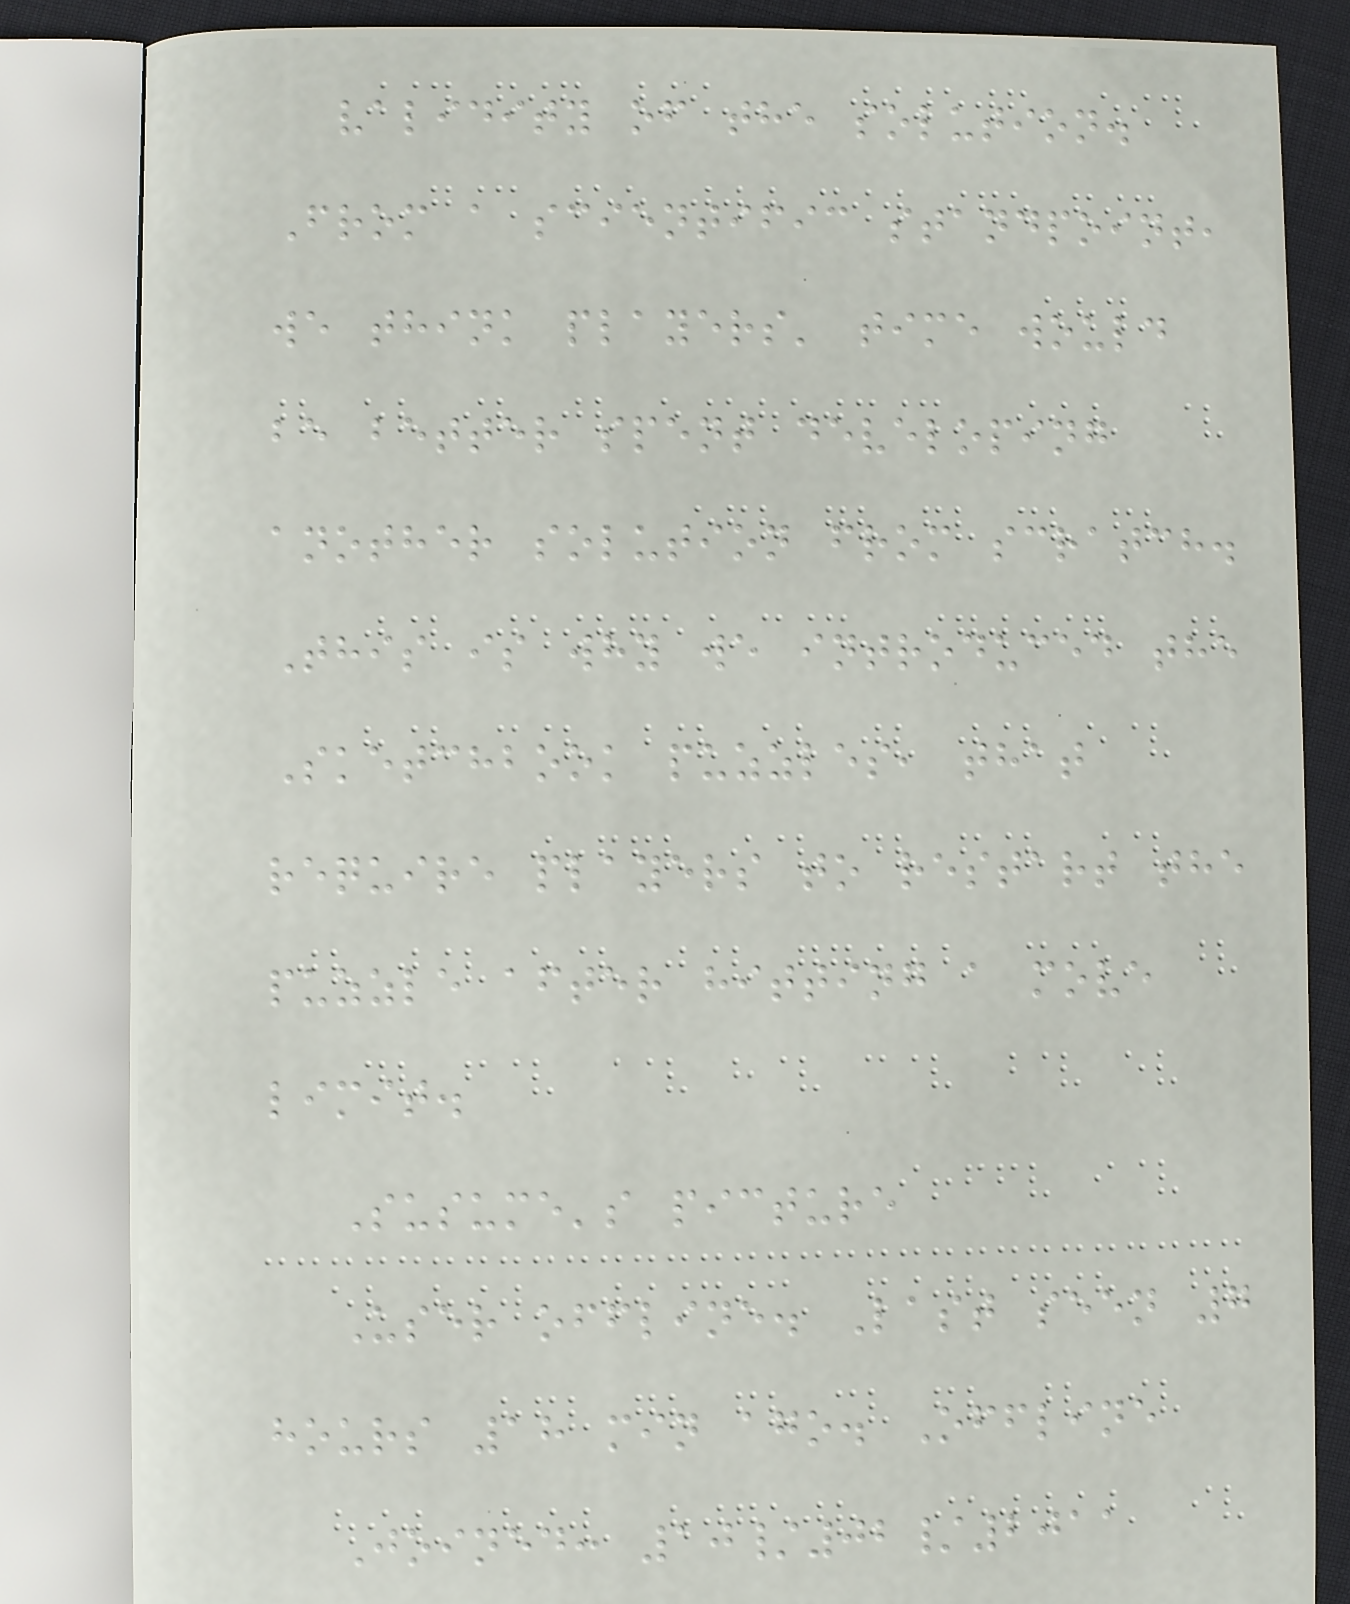validity of the solution.
From a scientific standpoint,
we think players' time would
be better spent developing
another solution from scratch.
This is why we introduced the
Sketchbook puzzles, that
require players to restart the
puzzle after hitting a move
limit.
Susume's picture
User offline. Last seen 7
hours 18 min ago. Offline
Joined: 10/02/2011
